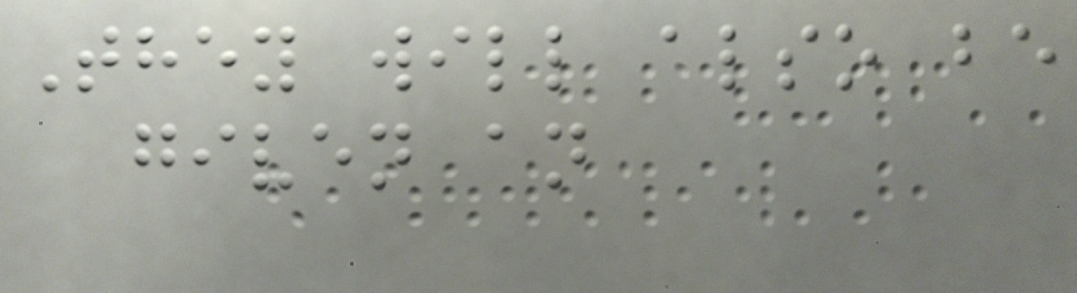They will also be
given an
